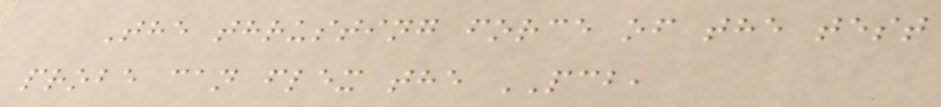The thrusting force of the test
probe can flex the PCB,
